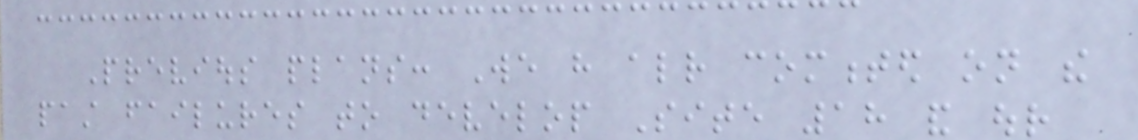Previous plans: We have already commented on the
past failures to develop Site 18 and our
